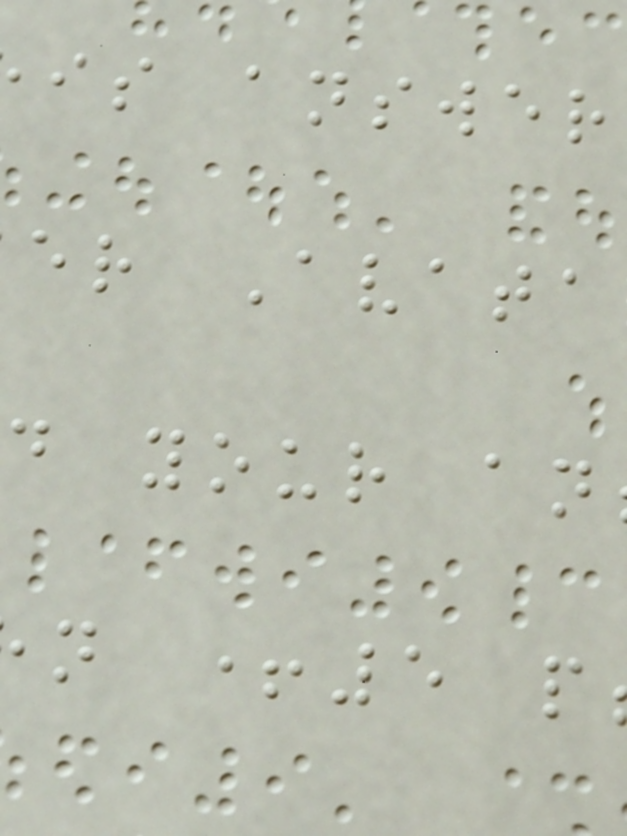is answer
er Avata
d your an
n +5 p
